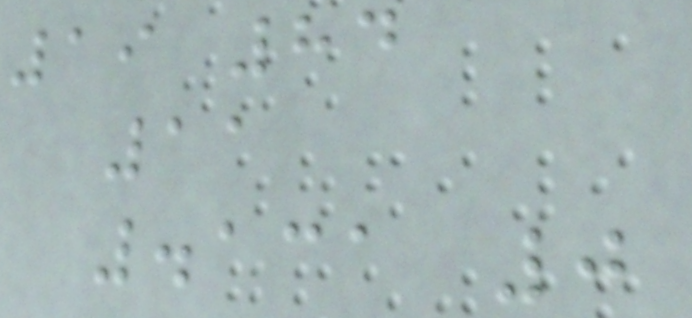19 84
11
.131 0
